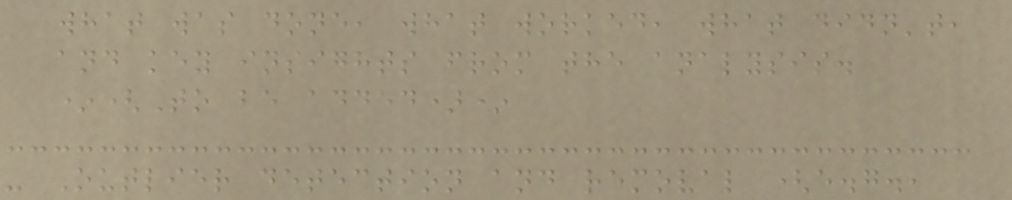what was done, what worked, what didn't,
and key insights from the analysis.
*(To be added)*
- Outlier detection and removal (e.g.,
